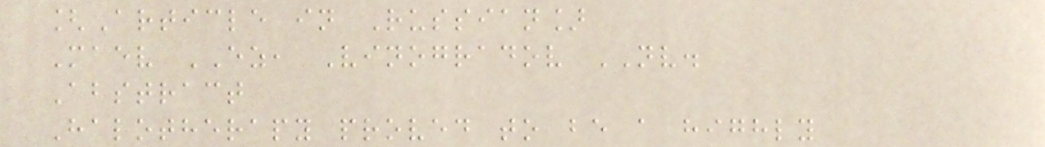[Article in Russian]
Maev EZ, Vinogradov NV.
Abstract
Halotherapy proved to be a highly
